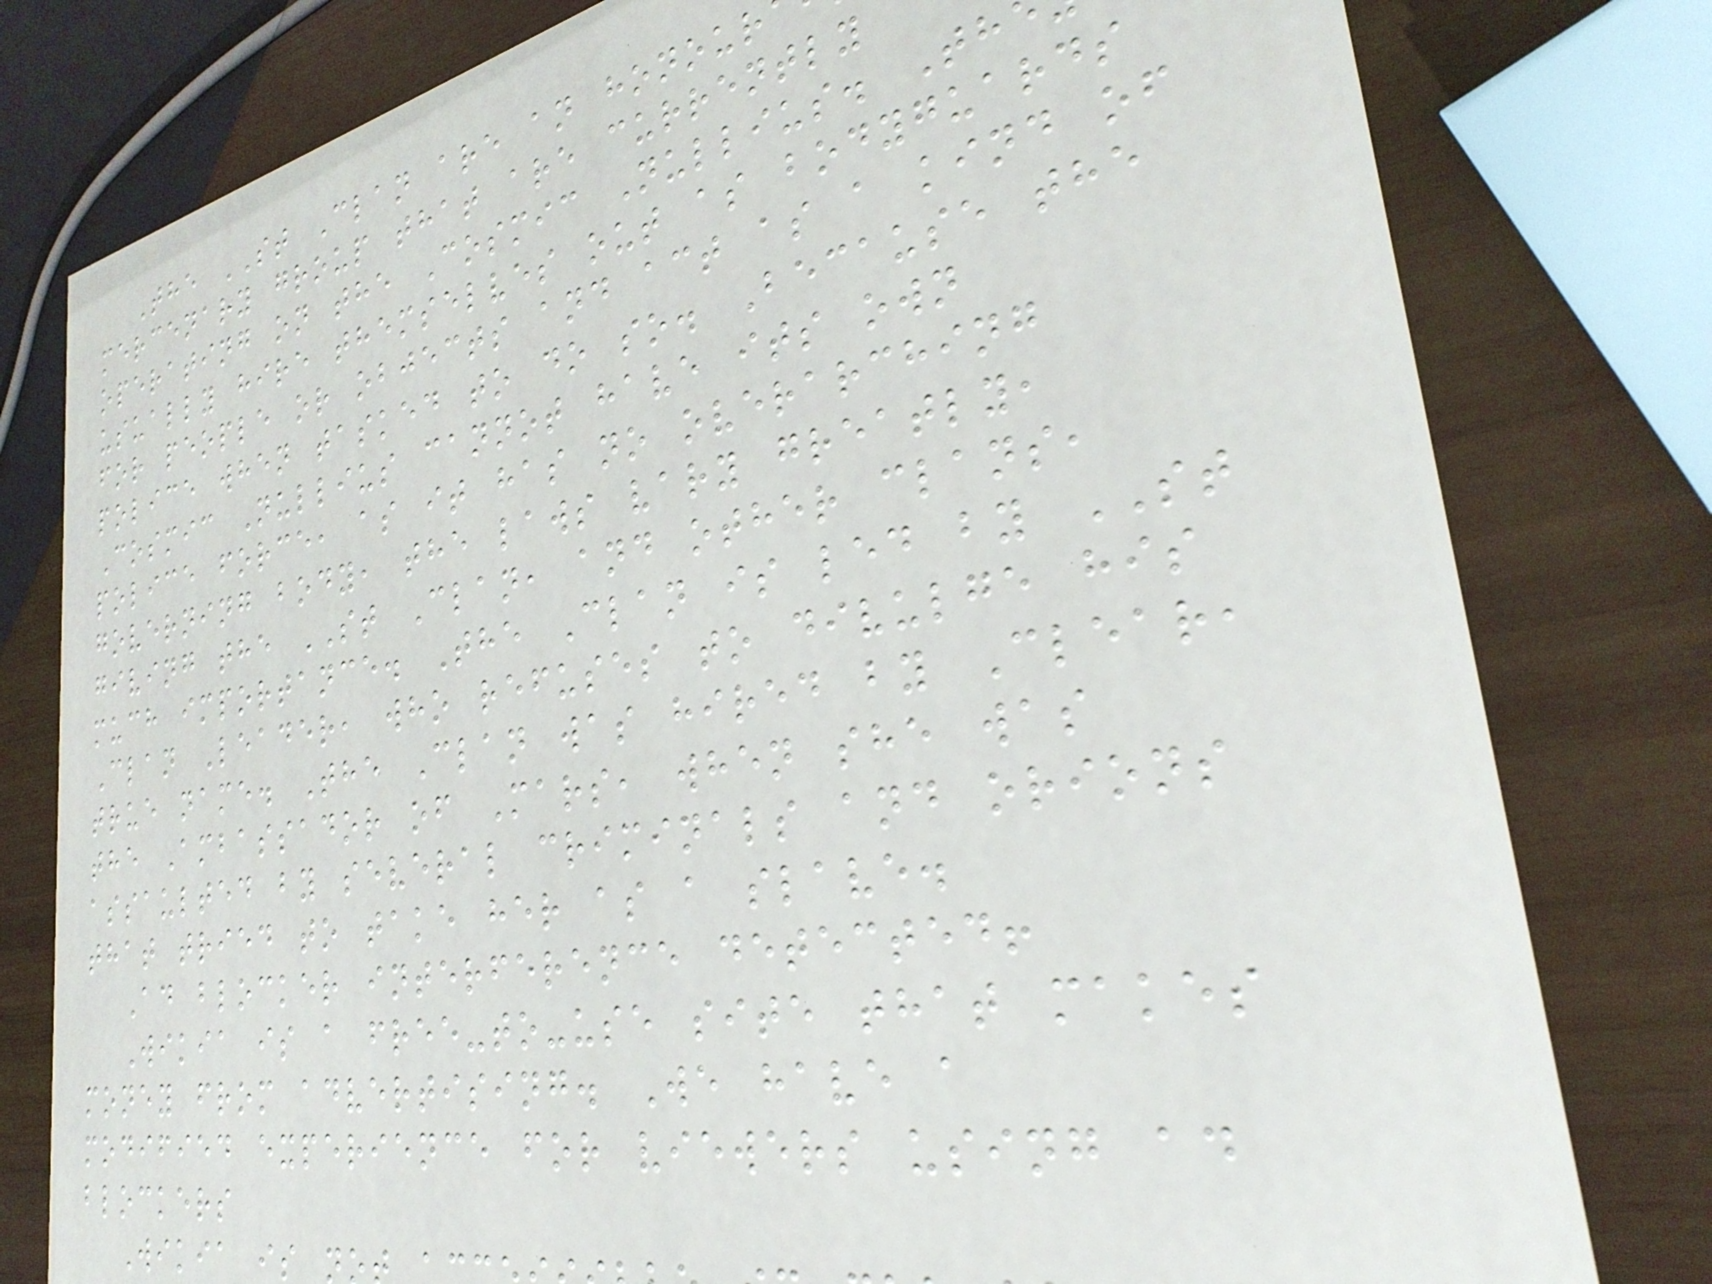The ST Clan are an honour
mercenary group that are currently
operating on the Cosmic Nullius. Th
usually hire themselves out as bodyguards
for people or objects and act as a kind of
police when tasked to do so. Because the
Cosmic Nullius cannot have its own
police force, as it has no overarching
governing body, the laws vary greatly,
giving the ST Clan, and other clans,
much importance. The Clan is led by ST
Clan Leader, who refuses to divulge his
true name. The Clan was hired by Clear,
the Ambassador of Mars, when she was
assaulted by several criminals and orions
that tried to take her as a slave.
Ad blocker interference detected!
Wikia is a free-to-use site that makes
money from advertising. We have a
modified experience for viewers using ad
blockers
Wikia is n
